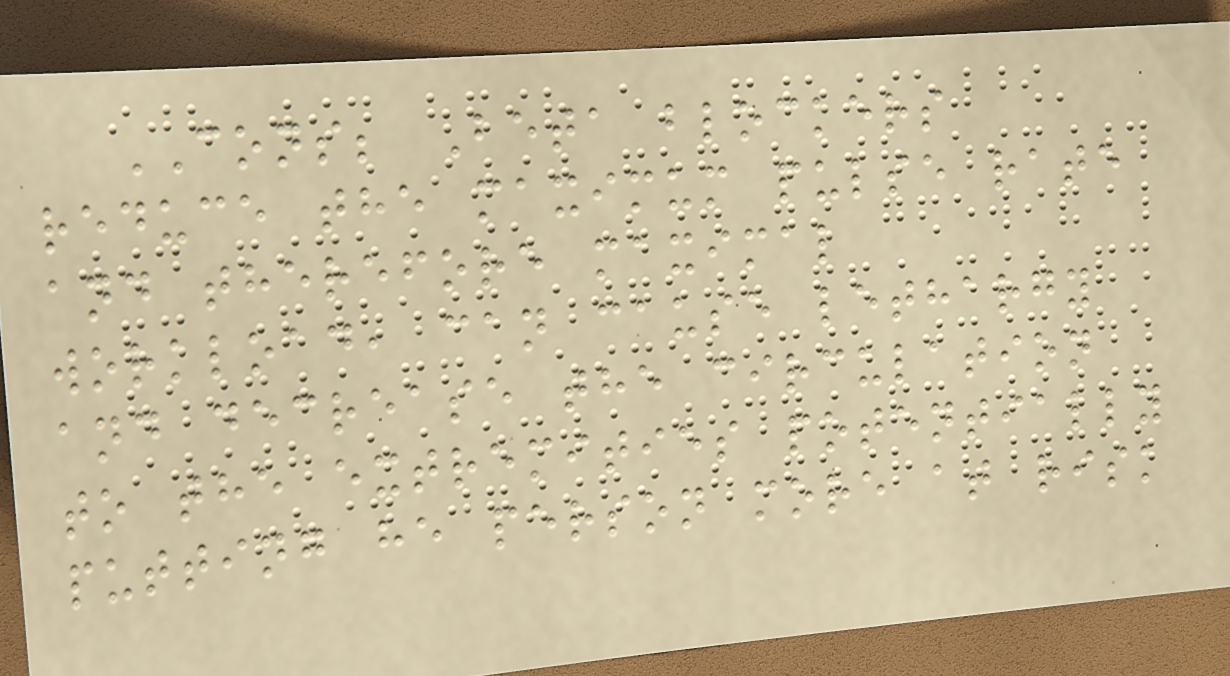CONS; Beta blockers
reduce the maximum pulse rate
and therefore maximal
workload, can cause lethargy
and decrease the circulation
to the extremities potentially
putting he person more at risk
